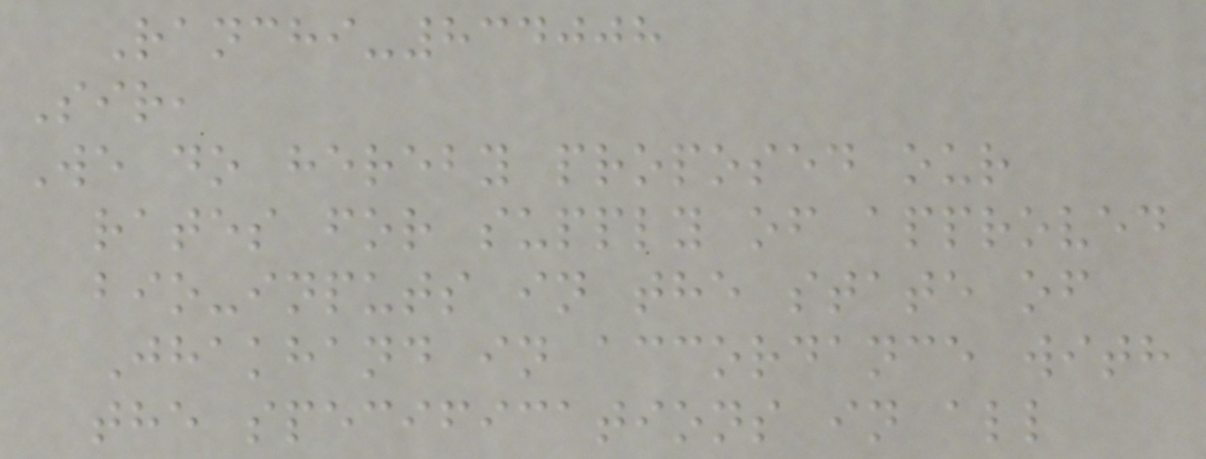Ranchi-834008
Sir,
We do hereby proposed our
rates for supply of approved
bio-inputs in the state of
Jhakhand in accordance with
the specifications in all
